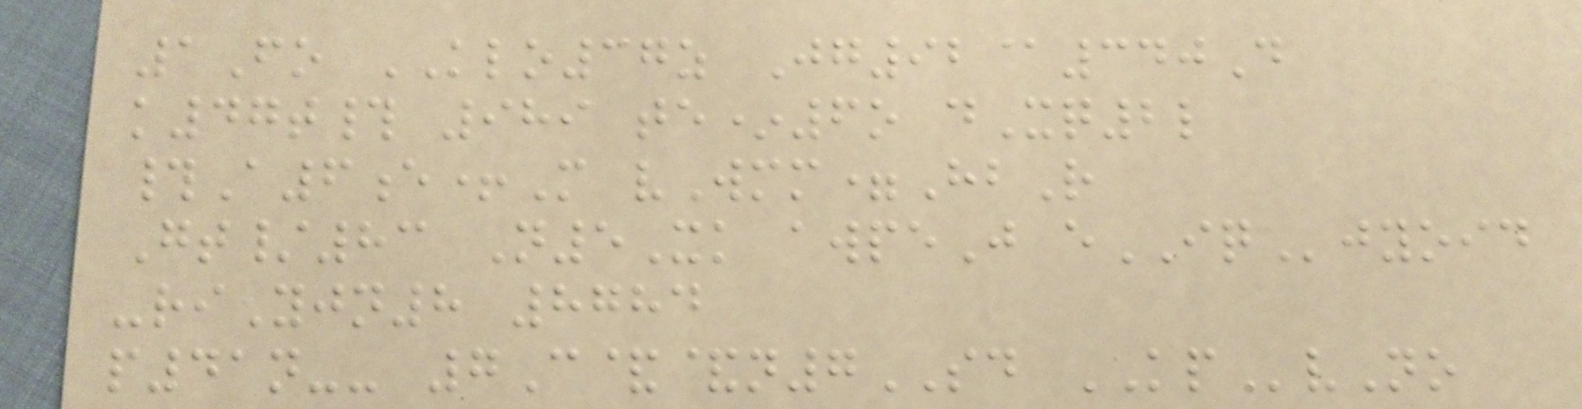1Fo KLO37z Jg92@340D
k47t# 989 te*6o dXq2l
#A6e+M vWmm=HbR
Gt/83 N5Xk awpeJ eIQjyoid
-riYjn8 8784
p41n-- 7C&&n7SD KPvNo
